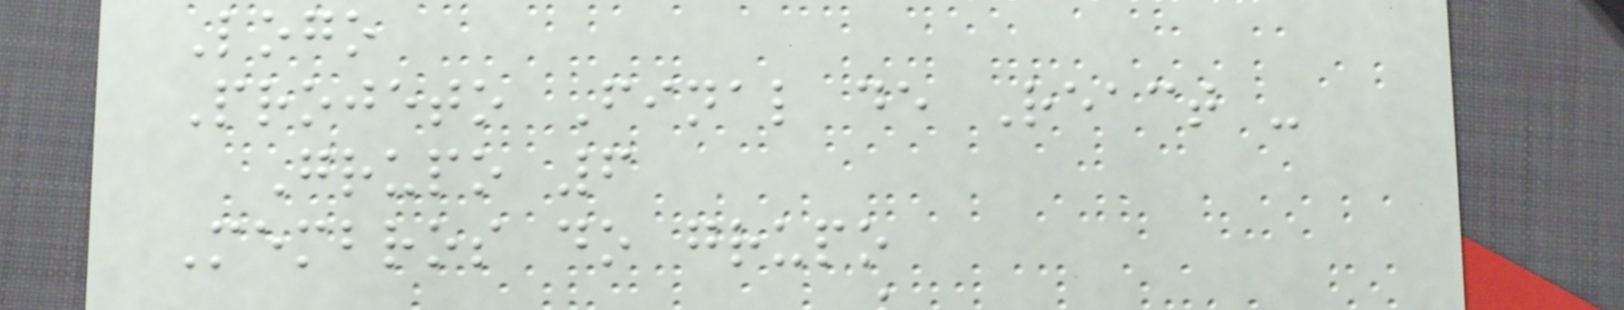Logo
Projeto Final de React -
Grupo 6
Membros do grupo
